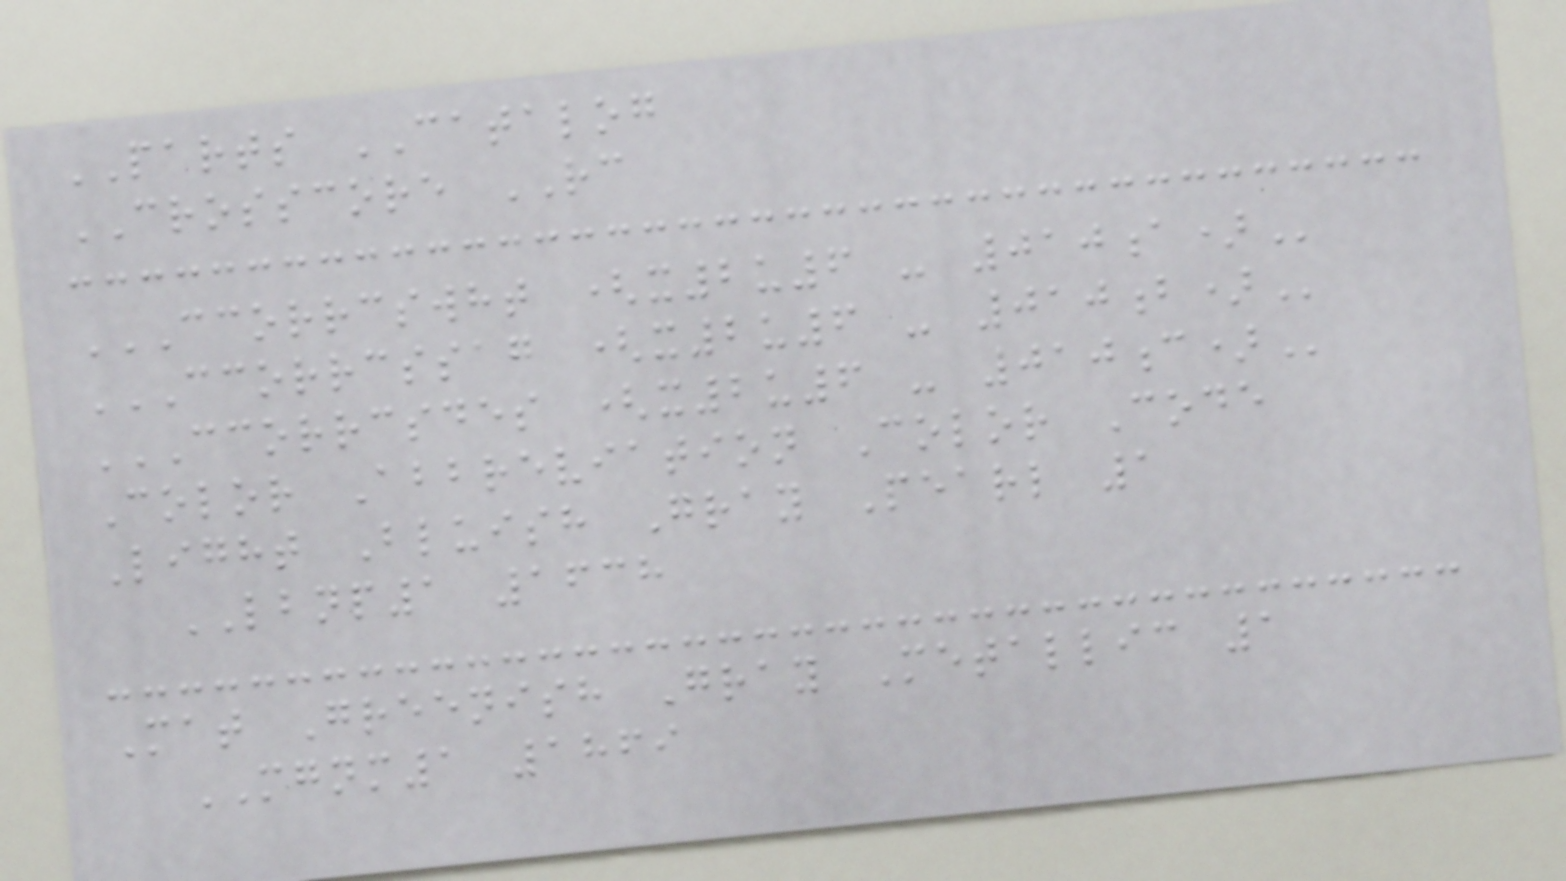PARTS CATALOG
CROSSCORE RC
CCORRCSWHT (X2U6 - 010A)
CCORRCSSAG (X2U6 - 010B)
CCORRCSDES (X2U6 - 010C)
Color Abbreviation Color Code
Light Bluish Gray Pearl 1
LBNP1 1638
Mat Greenish Gray Metallic 1
MGNM1 1869
